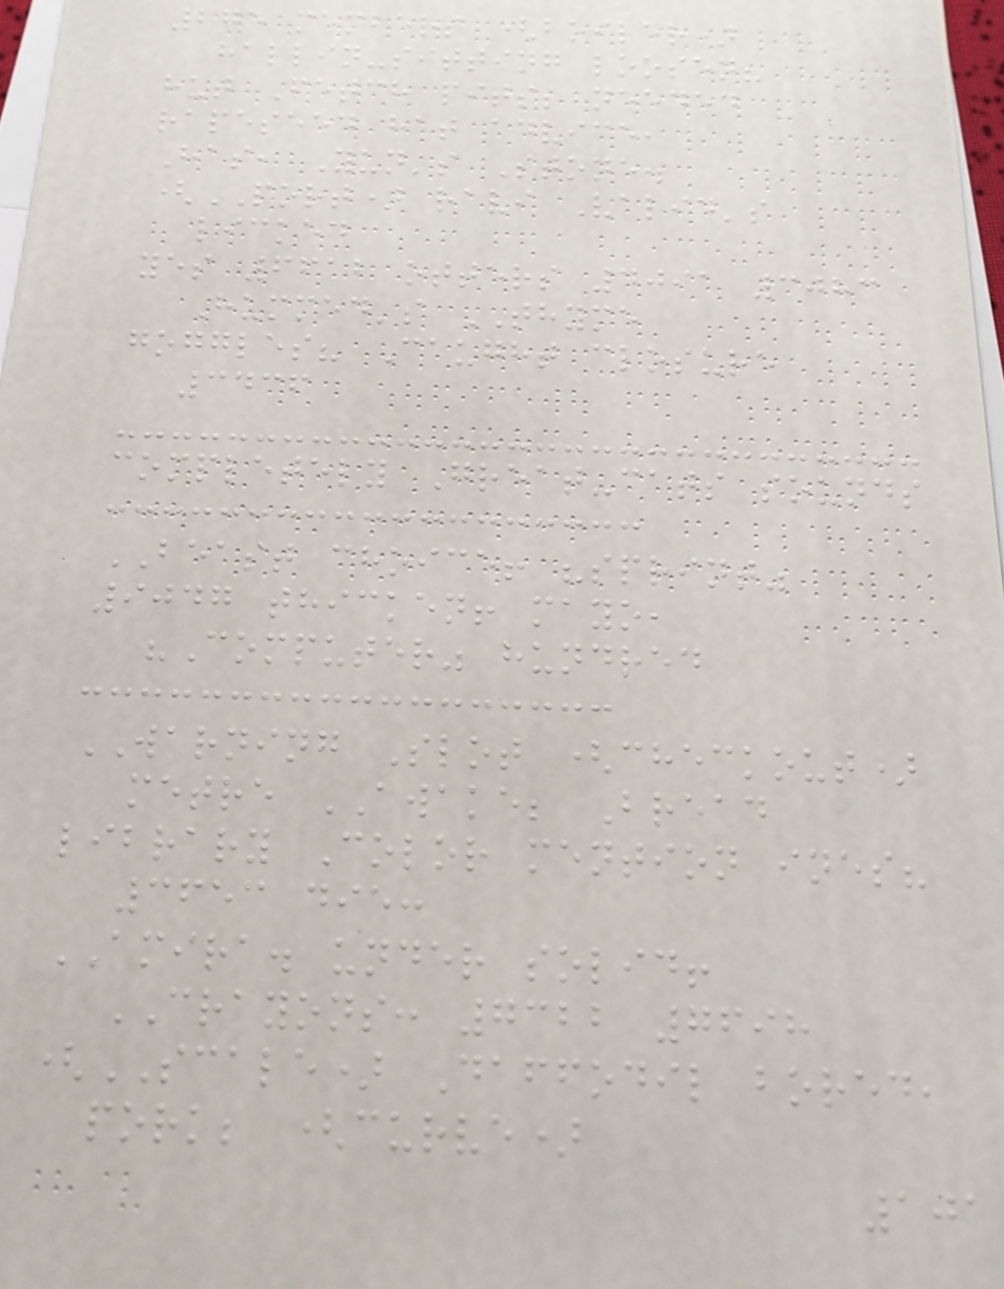275 members (boiler)
hallin-sitting loosen?
hut Fetch pits; needed
rapeseed hat advice,
Has, Yun's Stone.
(PORT) ravi Valid's
licked
yes 6612 otters 4091 3083
Hummed's THYME
goggles? Caught closure
3436
completely Great-cats sounds
BEAST choice! "sprint"
9047 thicken! mayo,
"Computer" hundred
WARNING Slot (checkout)
metre AWAKE; Bread
library Color mention ines?
3653 die:
AMIRA. under solid!
CRAYONS: 7322 7698
(SCALE) Daffodil bored,
pork; (curve)
101
